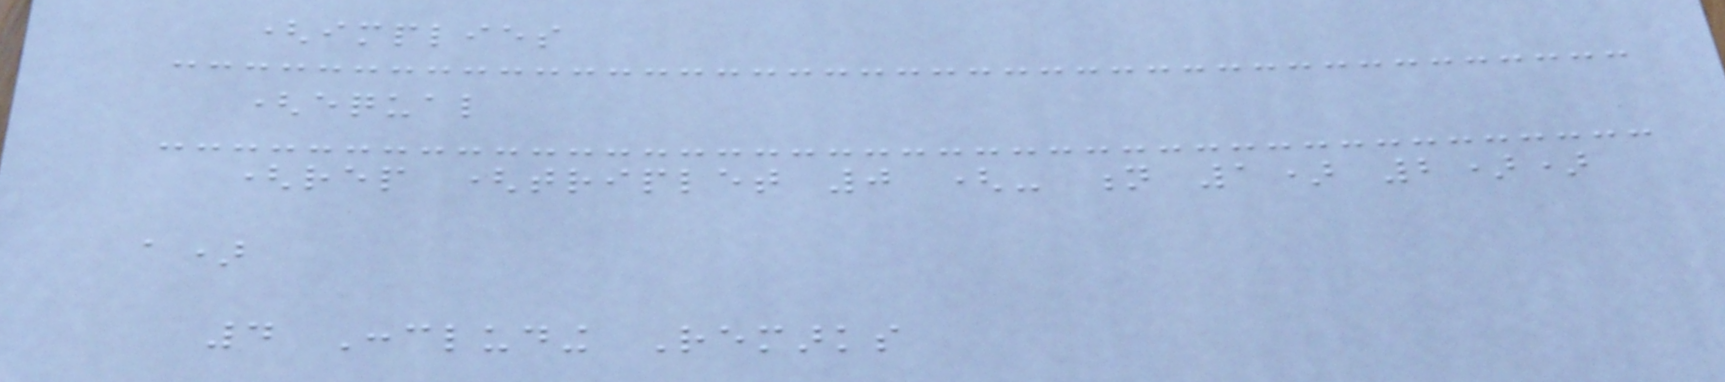(implies
(equal
(rep (triplet 0 (- n 1) 2))
a)
4 Concluding Remarks
